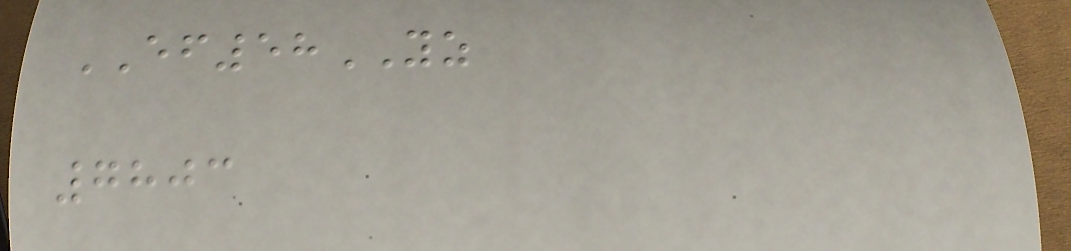EF58YZ
7803
